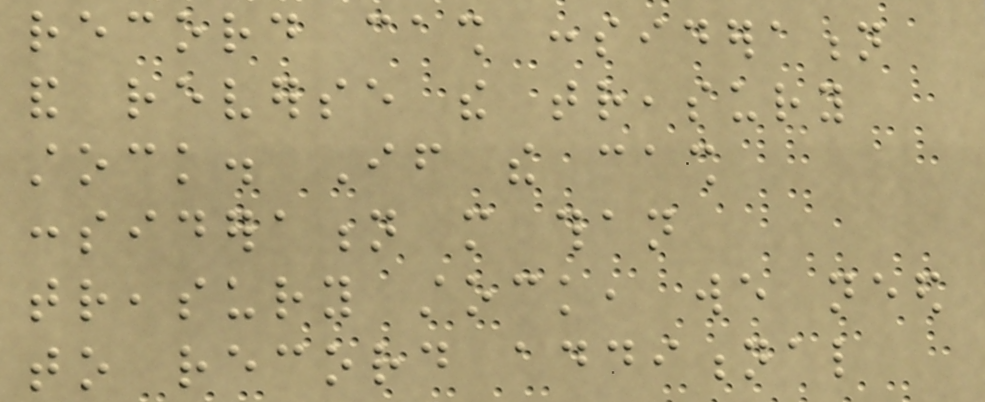record cash consideration
and reverse the treasury
stock. If the cash
consideration more than
treasury stock, we need
to record additional
